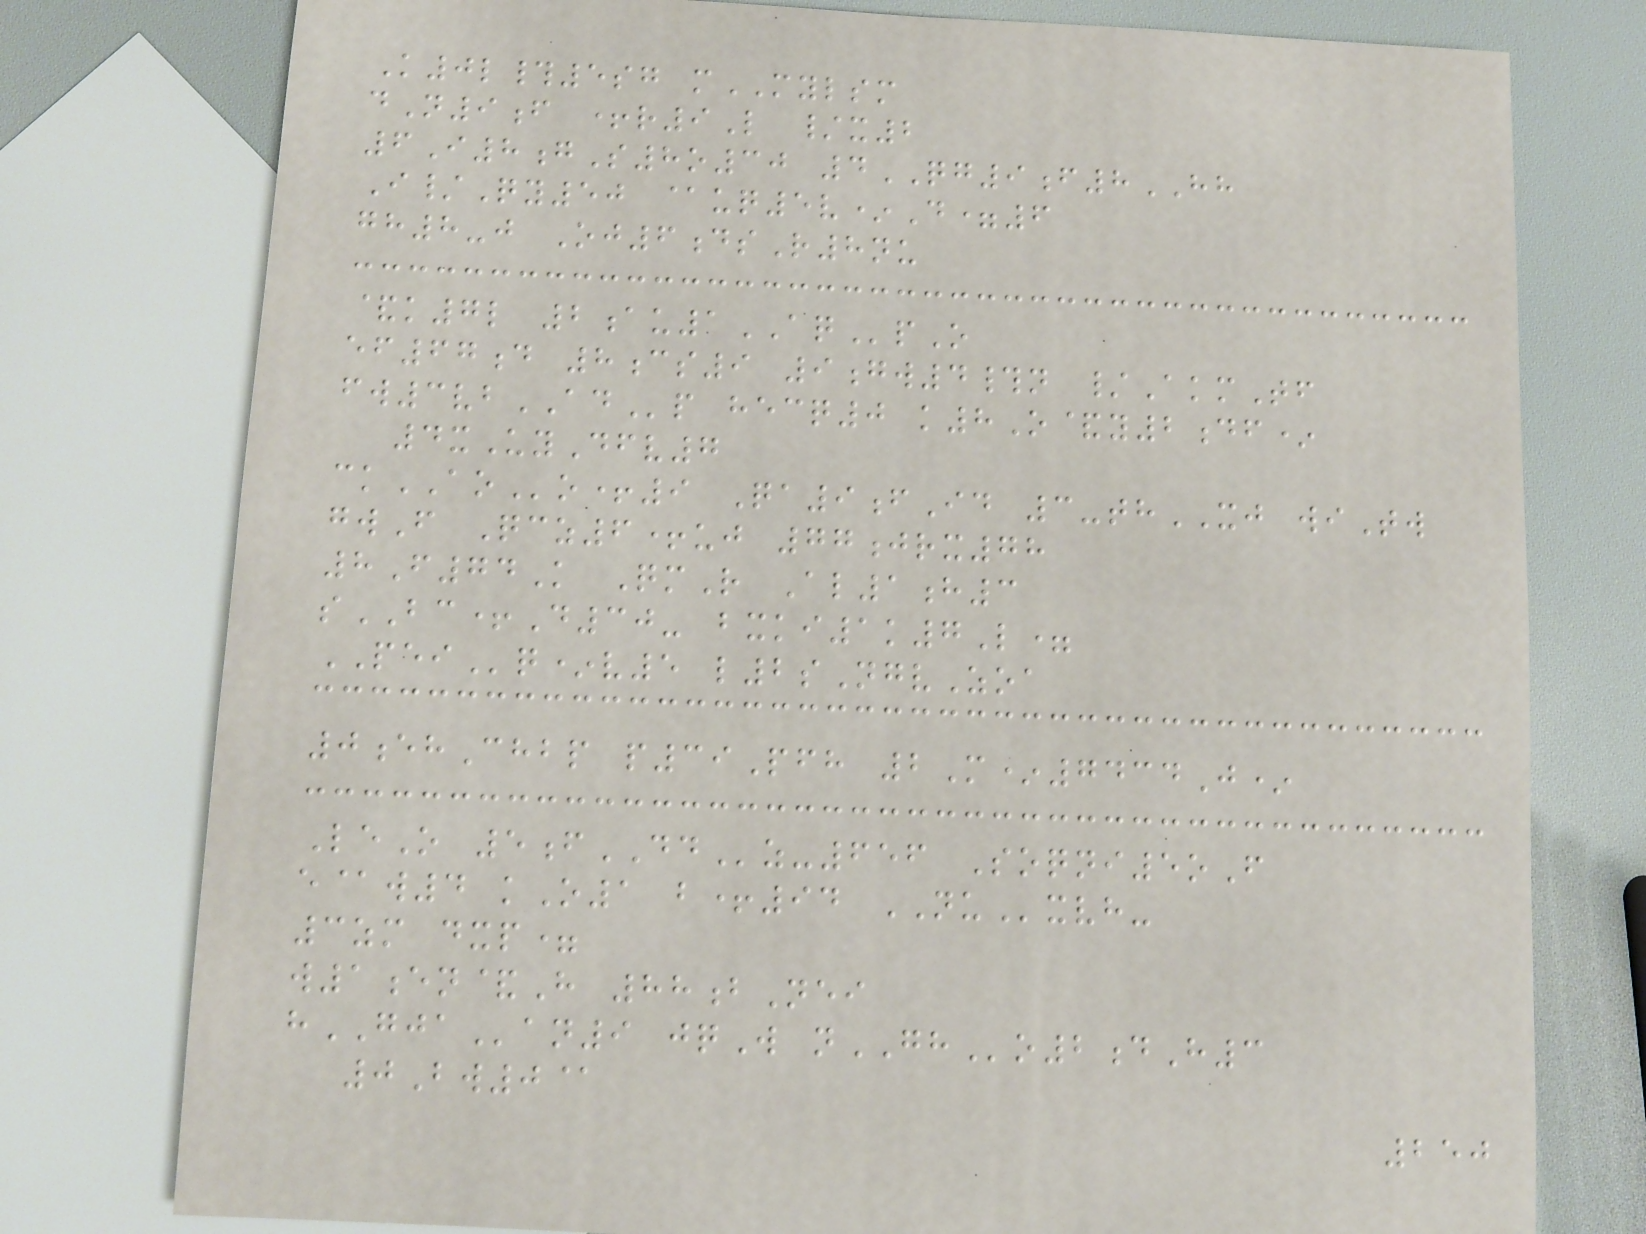K0l#5sg mMYLSM
dN9f +r9L /x2
6I8gS8o30 4QG9f8HH
I/Qy50 @uq5v*D=6
gh8-j Oj6dsR8nu
&k7l 2au1AQpO
ef67d 8cs9 9gw4#n /AkmTf
fw3vbADp hecq0 k8O&y2df*
4xUyDfv7
ckAOo+9 Qa9fId 3-thXJ wiTw
gwF Qcz6+uj 77jrx78
8F74K QmR Al1h3
sBC+D30- bxki1k7L=
PEIq*v5 l2sNgvZoa
0ehChbp p39Pfh 2M*7434J*
LeO 5fDDz-656 Soqni5oF
e@w4 kO1 b+94 NUxvh-
3zm dxp=
w1en&H 88bNei
hGJAan9 jqW nGHo2dH3
0Bw0@
250
